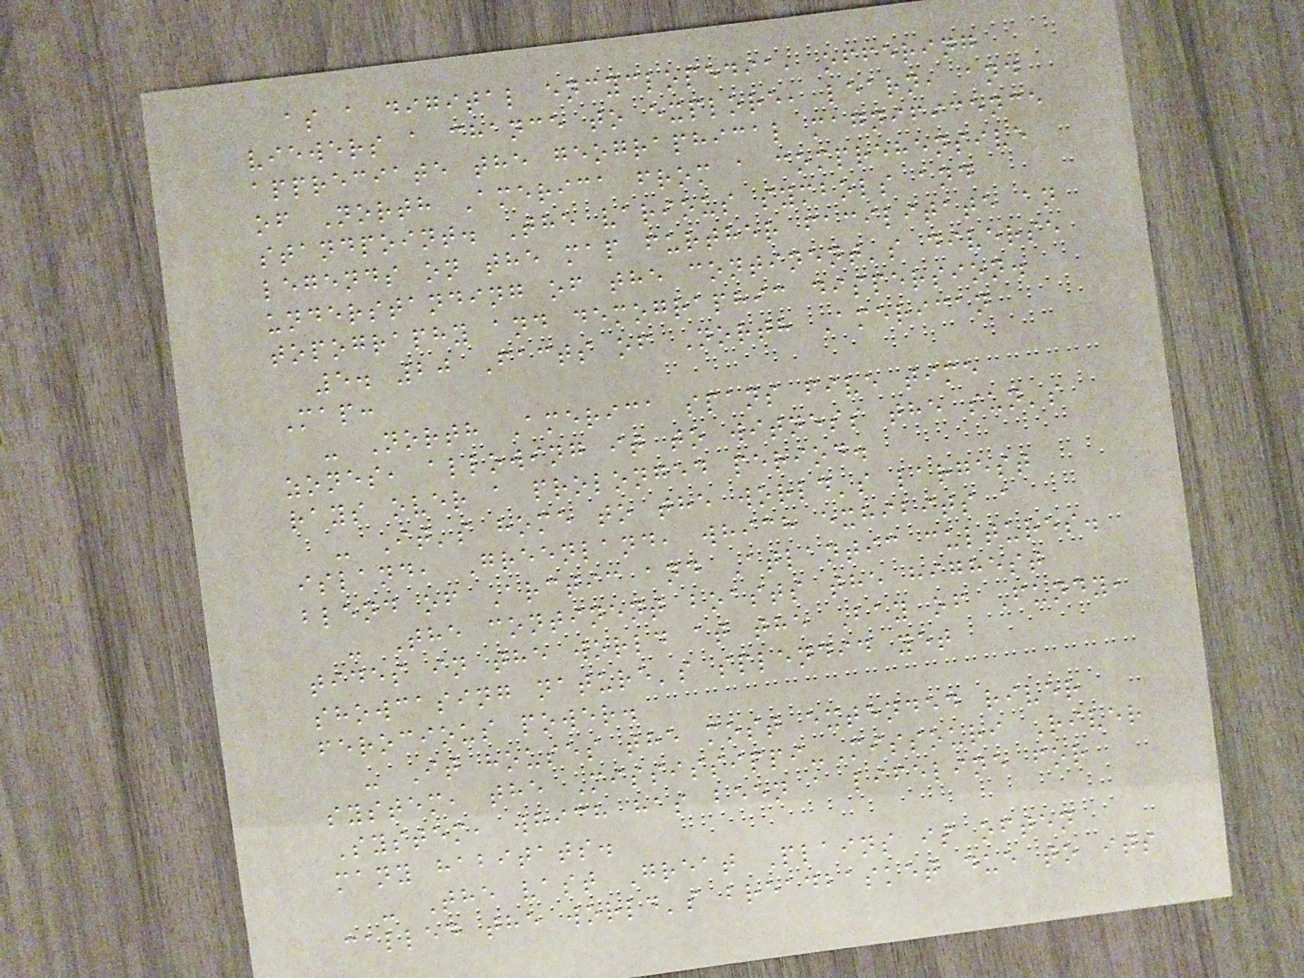as a digital encyclopedia, offering
viewers a chance to explore, learn, and
appreciate the geographical magnificence
of North America from a comprehensive
standpoint. The various symbols and
legends on the map further facilitate an
understanding of the continent's diverse
topography and demographic dispersion.
5. 20 Facts of North American
Map:
- North America spans five time
zones, allowing it to witness the sun's
rays over a prolonged period.
- It's home to the world's largest
island, Greenland, which exhibits a
blend of Arctic and Atlantic cultures.
- The continent boasts the highest
tides in the world at the Bay of Fundy,
showcasing nature's splendid yet
ferocious power.
- It houses the most extended river
system, the Mississippi-Missouri River
System, which has been a lifeline for
many habitats.
- The vast Great Plains is often
called the world's breadbasket due to its
